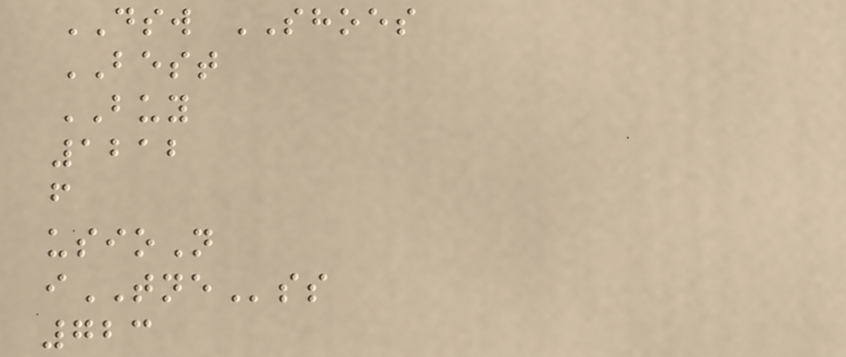DSW SHOES
BEST
BUY
1212
f
usioN
iTNEss
723
